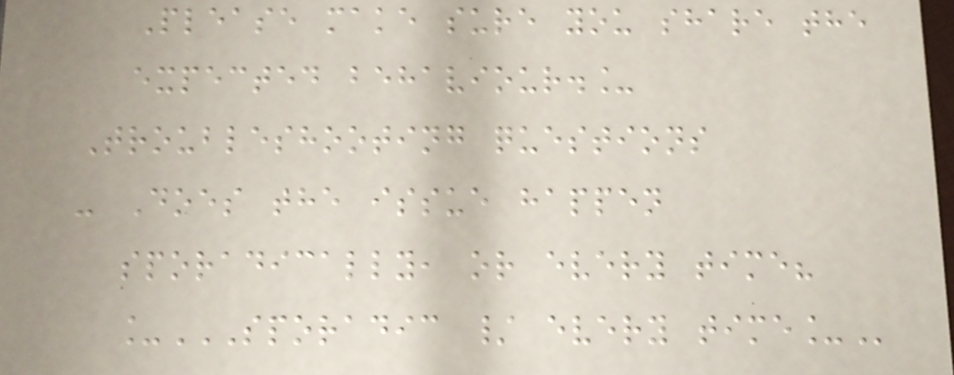Please make sure you share the
expected behaviour._
Troubleshooting questions
- Does the issue happen
sporadically, or every time?
_SPORADIC / EVERY TIME_
